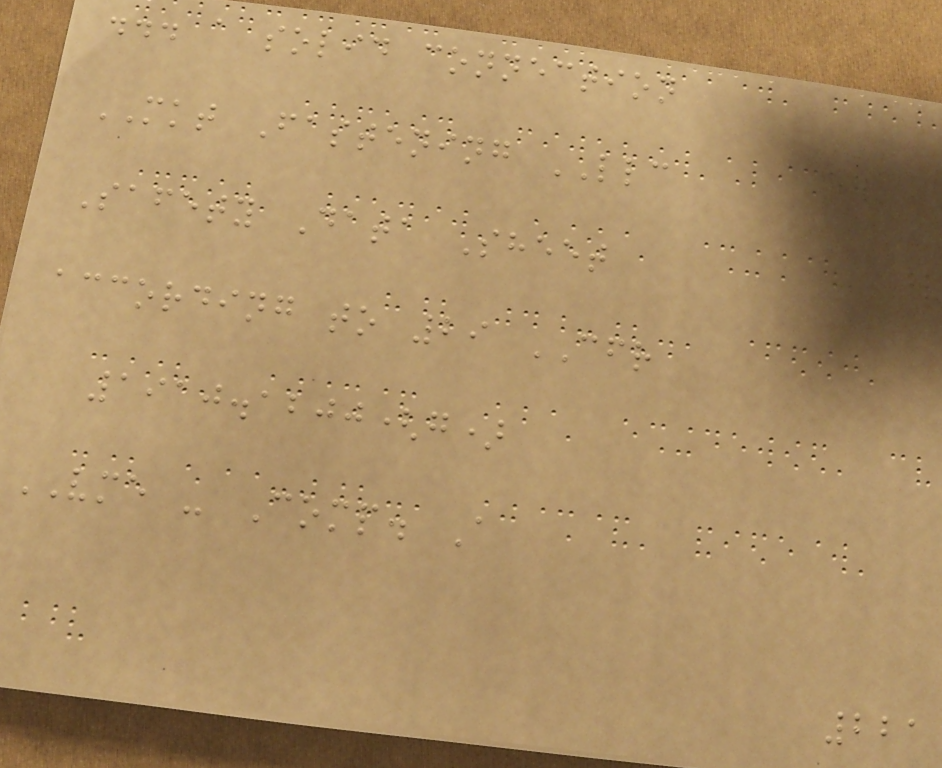... a solid connection
MKT Fastening LLC
Safety Data Sheet
according to 29 CFR
1910.1200(g)
VME - Comp. A
221
